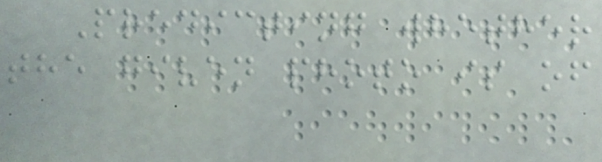Predicting whether
the given photo is of
